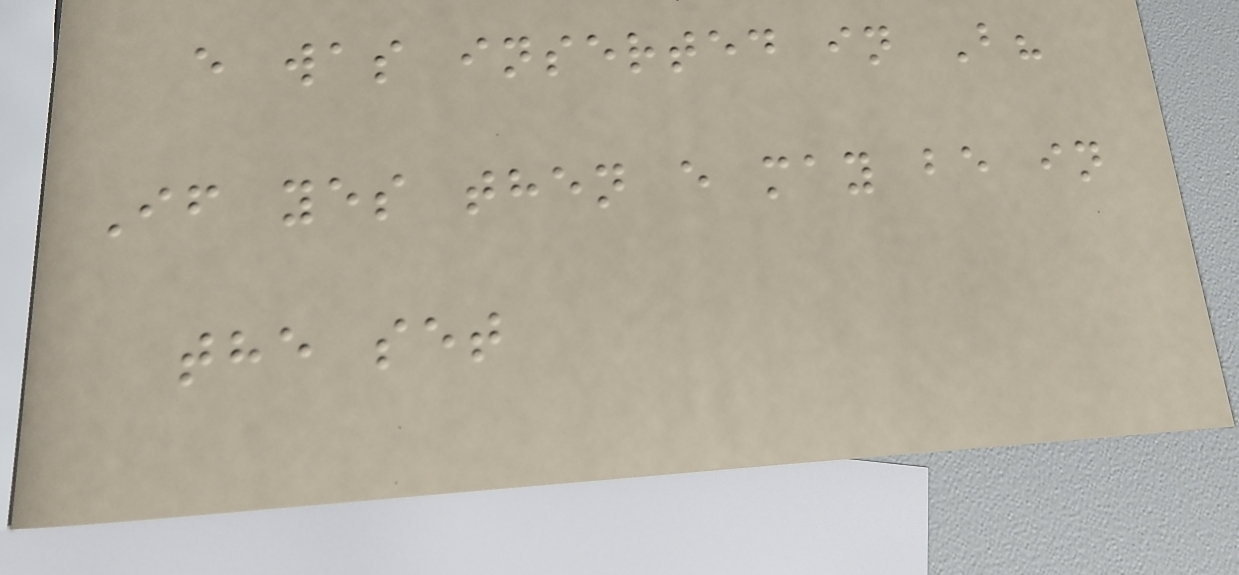e was inserted in B?
If yes then e may be in
the set
